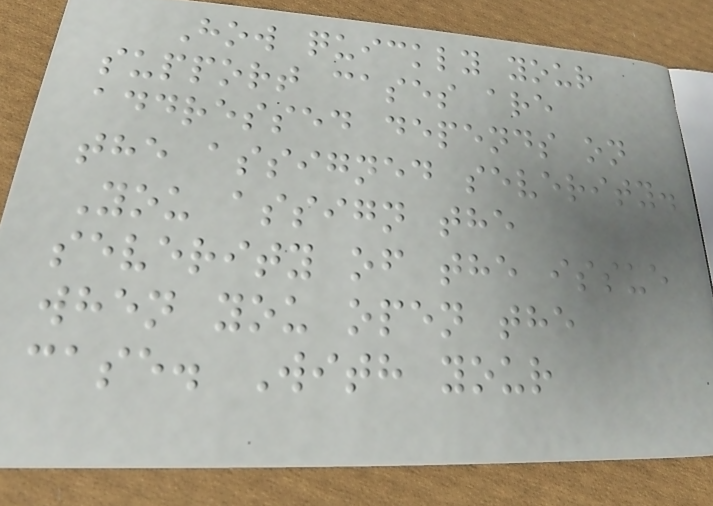How quickly your
support cases are
addressed depends on
the assigned severity.
You assign the
severity of the issue
when you open the
case. With your
